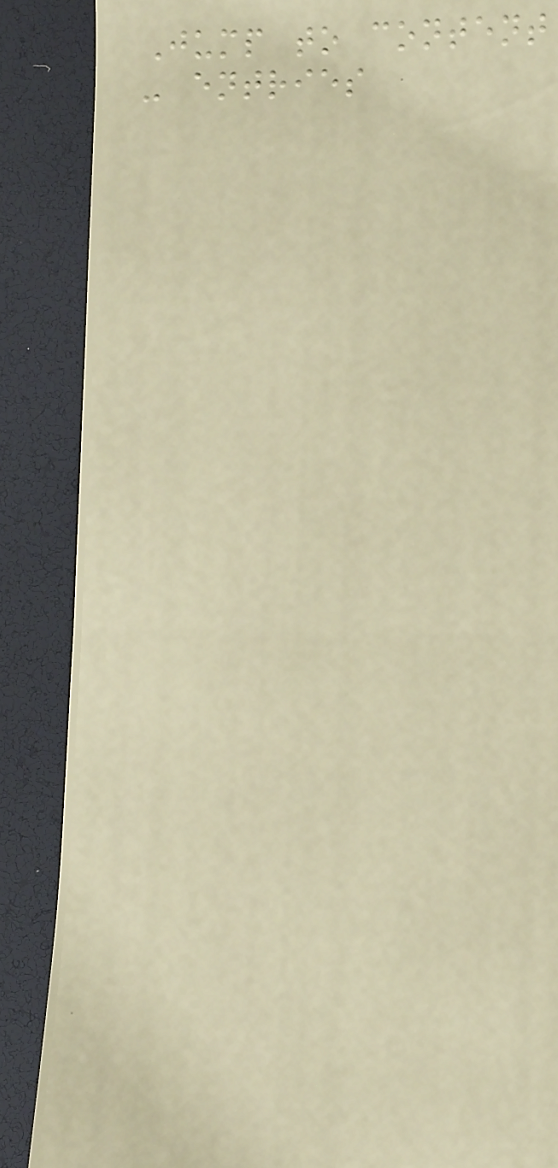Jump to content
- entries
